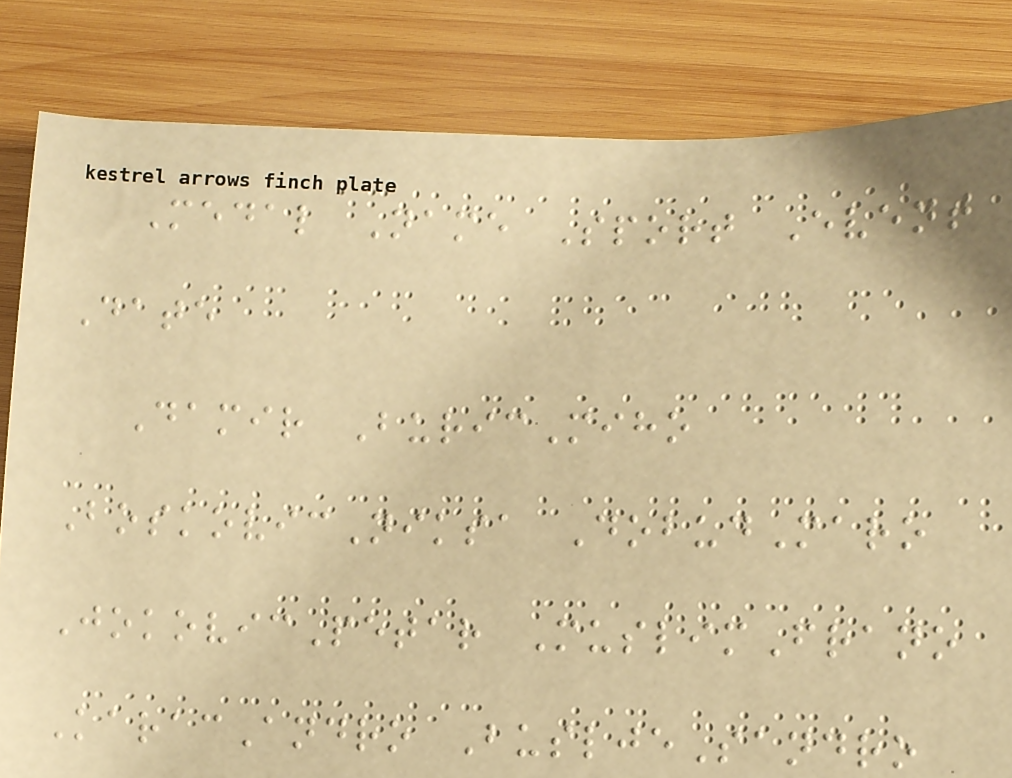Medal Name Sport Event
Date
Damir BuricMiho
BoskovicNiksa DobudMaro
JokovicPetar MuslimFrano
KaracAndro BusljeSandro
